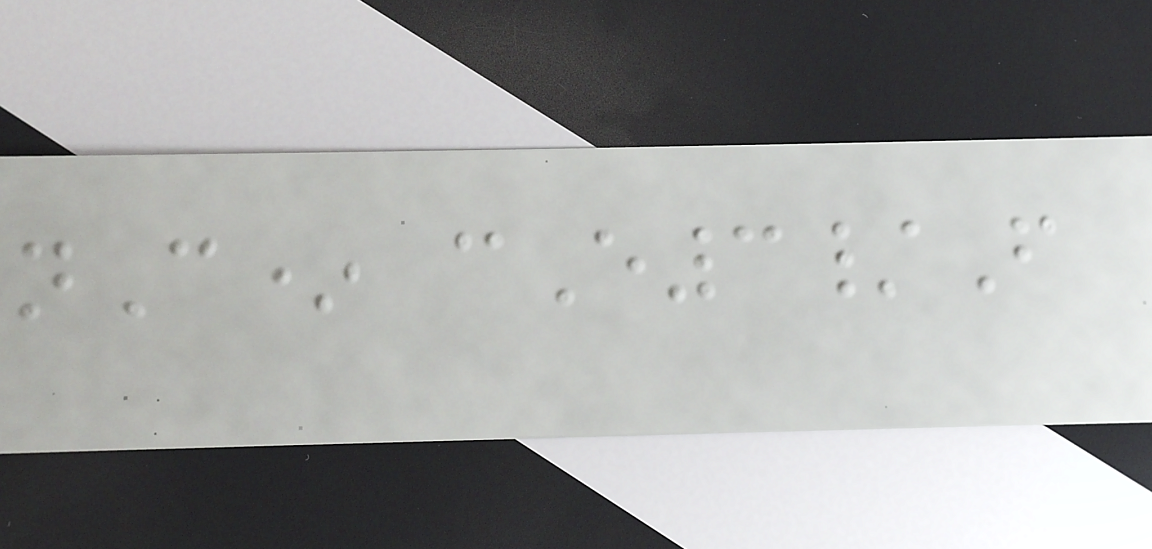nC* cE3/F
